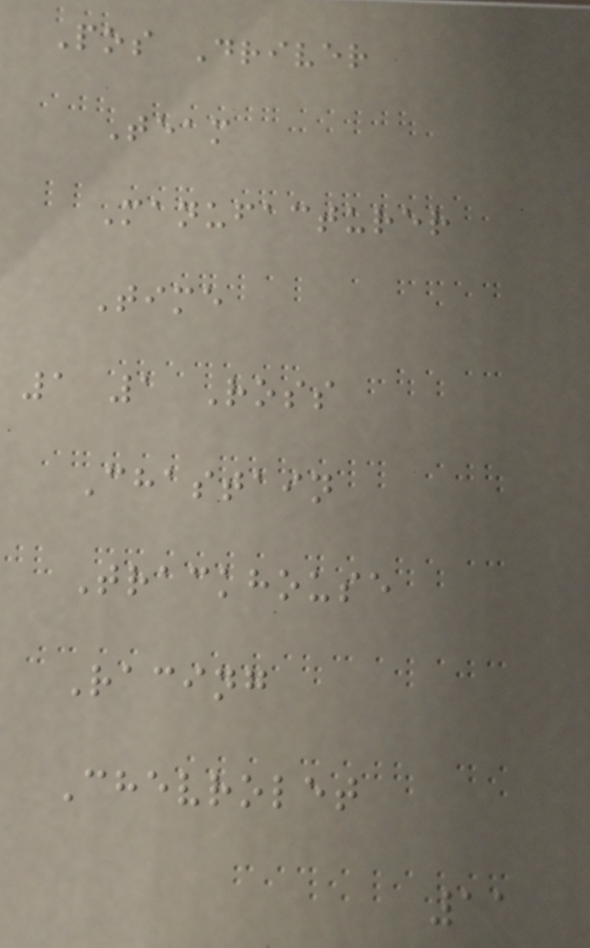Pos Driver
Team
Manufacturer
Time
1 1 Ross
Chastain
Trackhouse
Racing
Chevrolet
11
